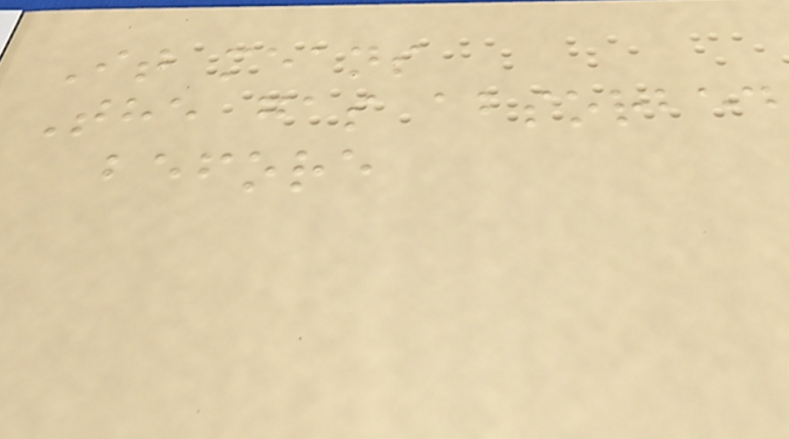It means
The gas absorbed
before
